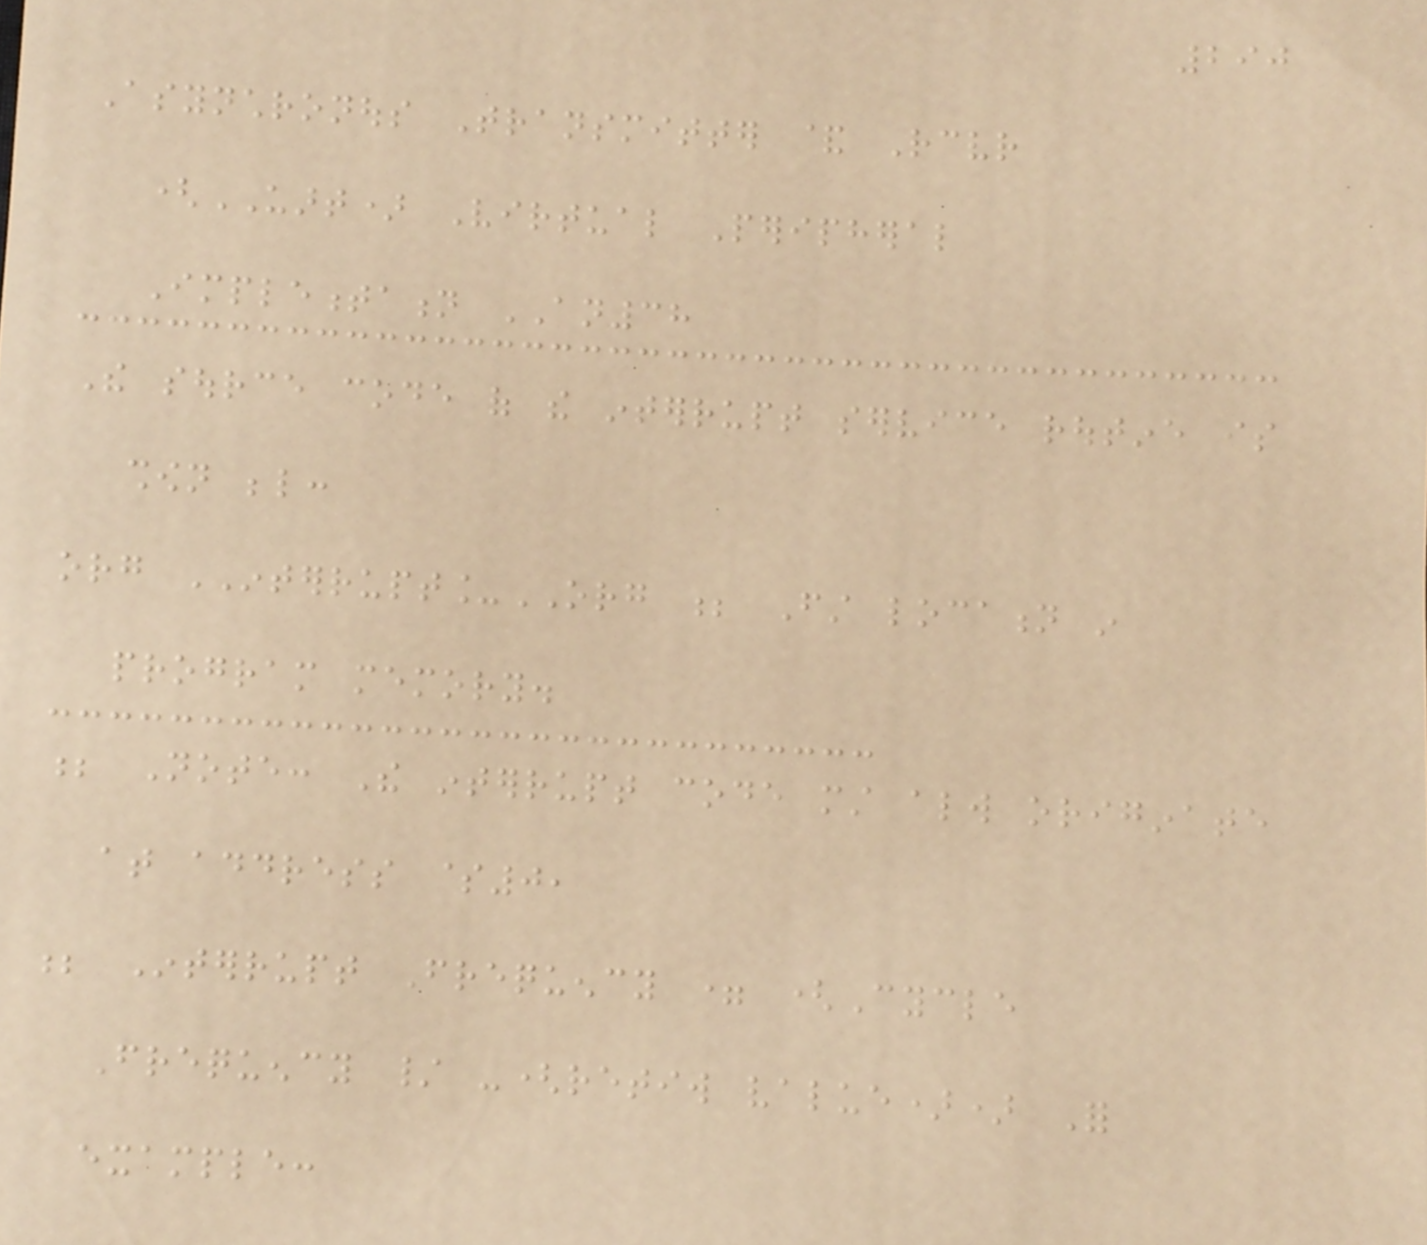290
Asynchronous Transmitter & Receiver
(UART) Virtual Peripheral
Implementation AN38
The source code of the interrupt service routine is
shown below:
org INTERRUPT_ORG ; First location in
program memory.
; Note: The interrupt code must always originate
at address $0,
; Interrupt Frequency = (Cycle
Frequency / -(retiw value)) For
example:
